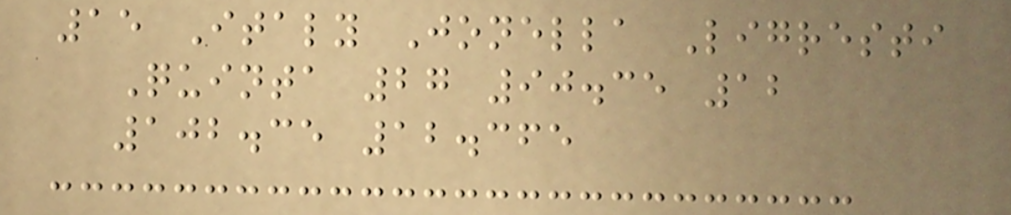15 Italy Jonella Ligresti
Quinta 27 90.35 12
102.35 12.365
